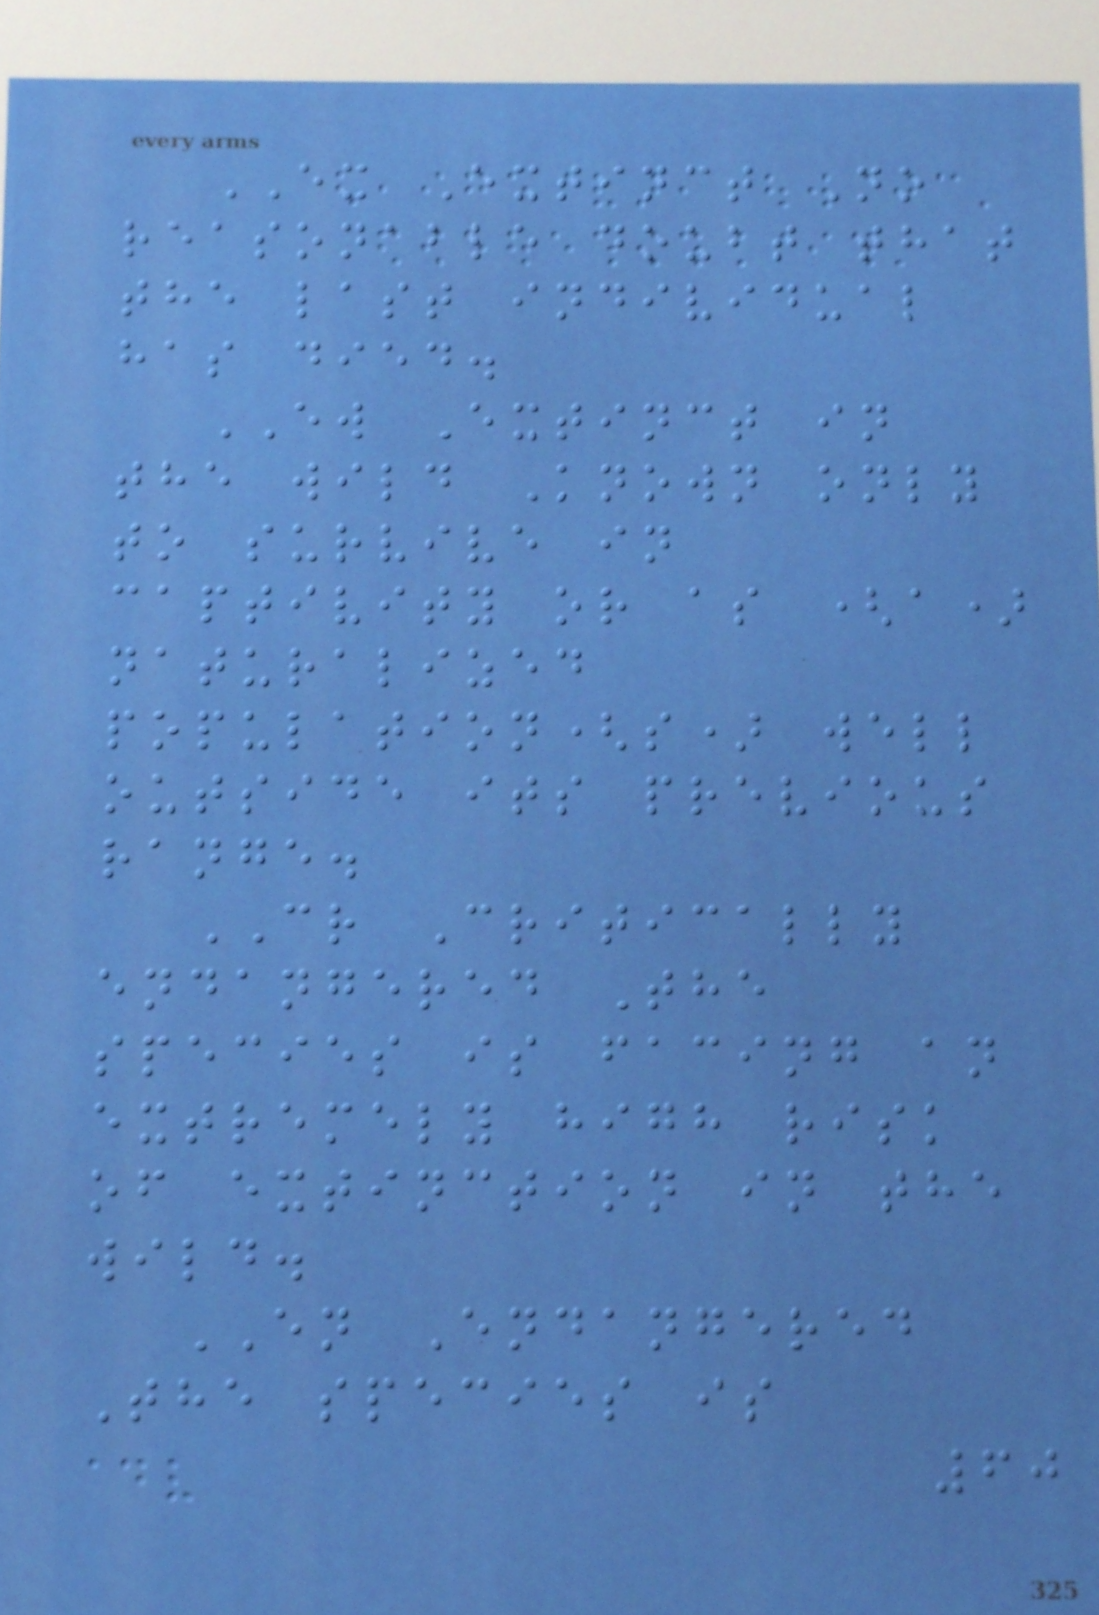EX Extinct No
reasonable doubt that
the last individual
has died.
EW Extinct in
the wild Known only
to survive in
captivity or as (a)
naturalized
population(s) well
outside its previous
range.
CR Critically
endangered The
species is facing an
extremely high risk
of extinction in the
wild.
EN Endangered
The species is
60
